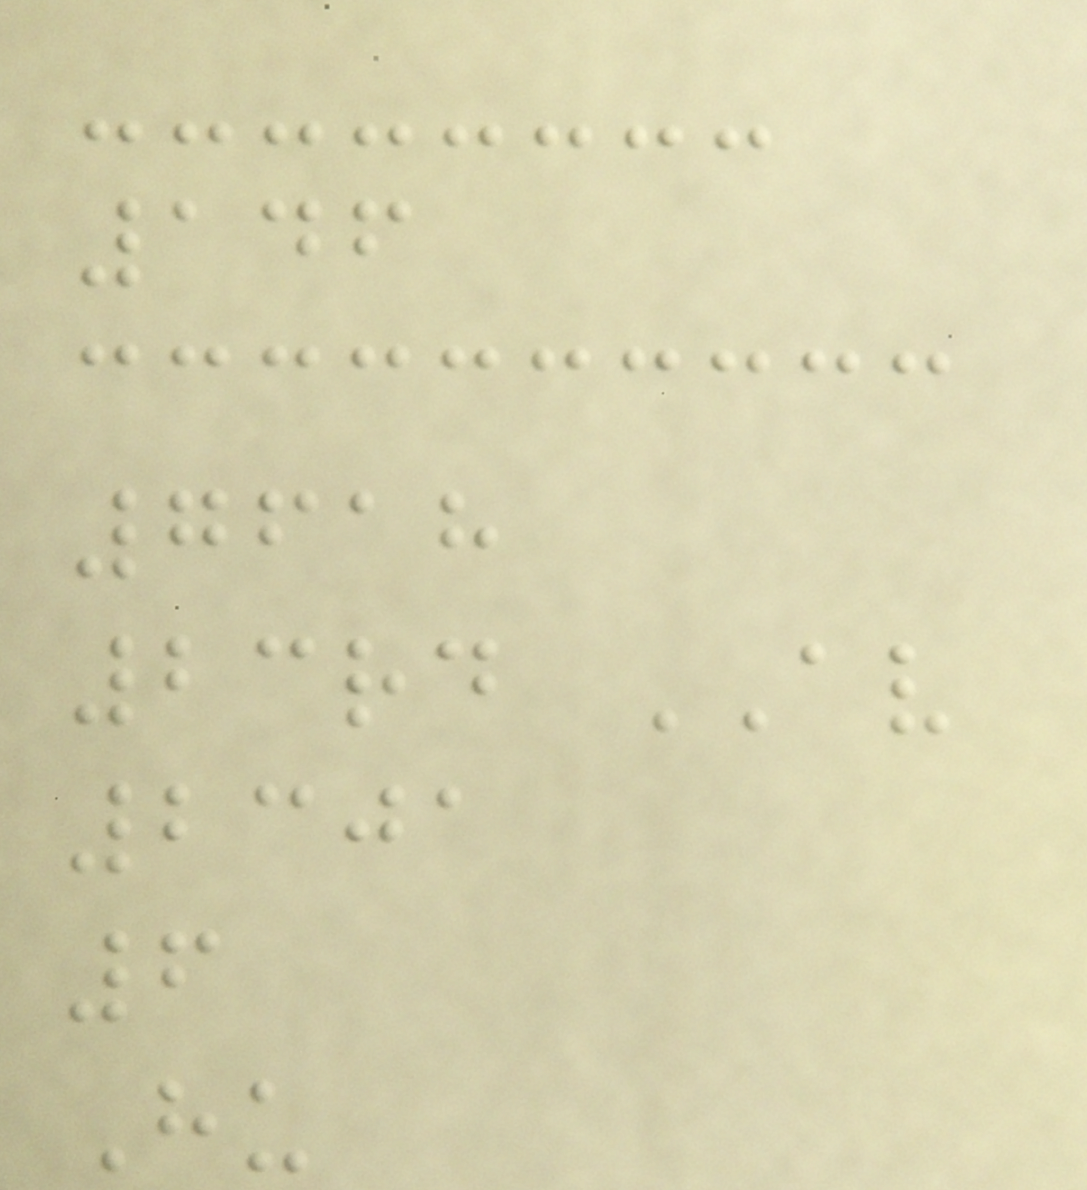146
7618
23rd AV
2301
6
Hu
